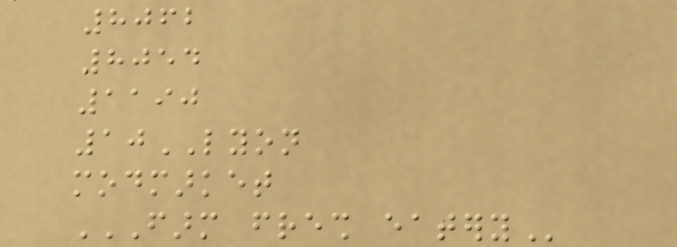8062
8054
1190
10LYON
modmarket
FARM FRESH EATERY
